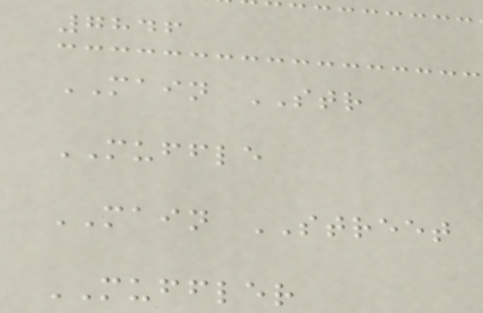7846
MAIN STR
MUFFLE
MAIN STREET
MUFFLER
